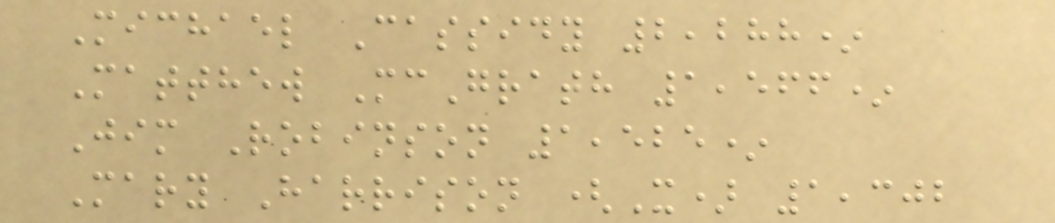Michael Cassidy 2,288*
Matthew McGrath 1,566*
Jim Robinson 1,525*
Mary Harrison (X) 1,302
